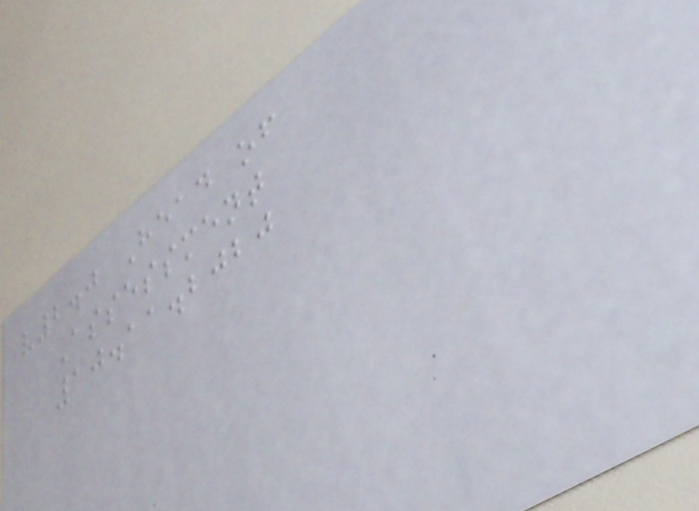v2.0 Head of
Assessment
10.11.2020
